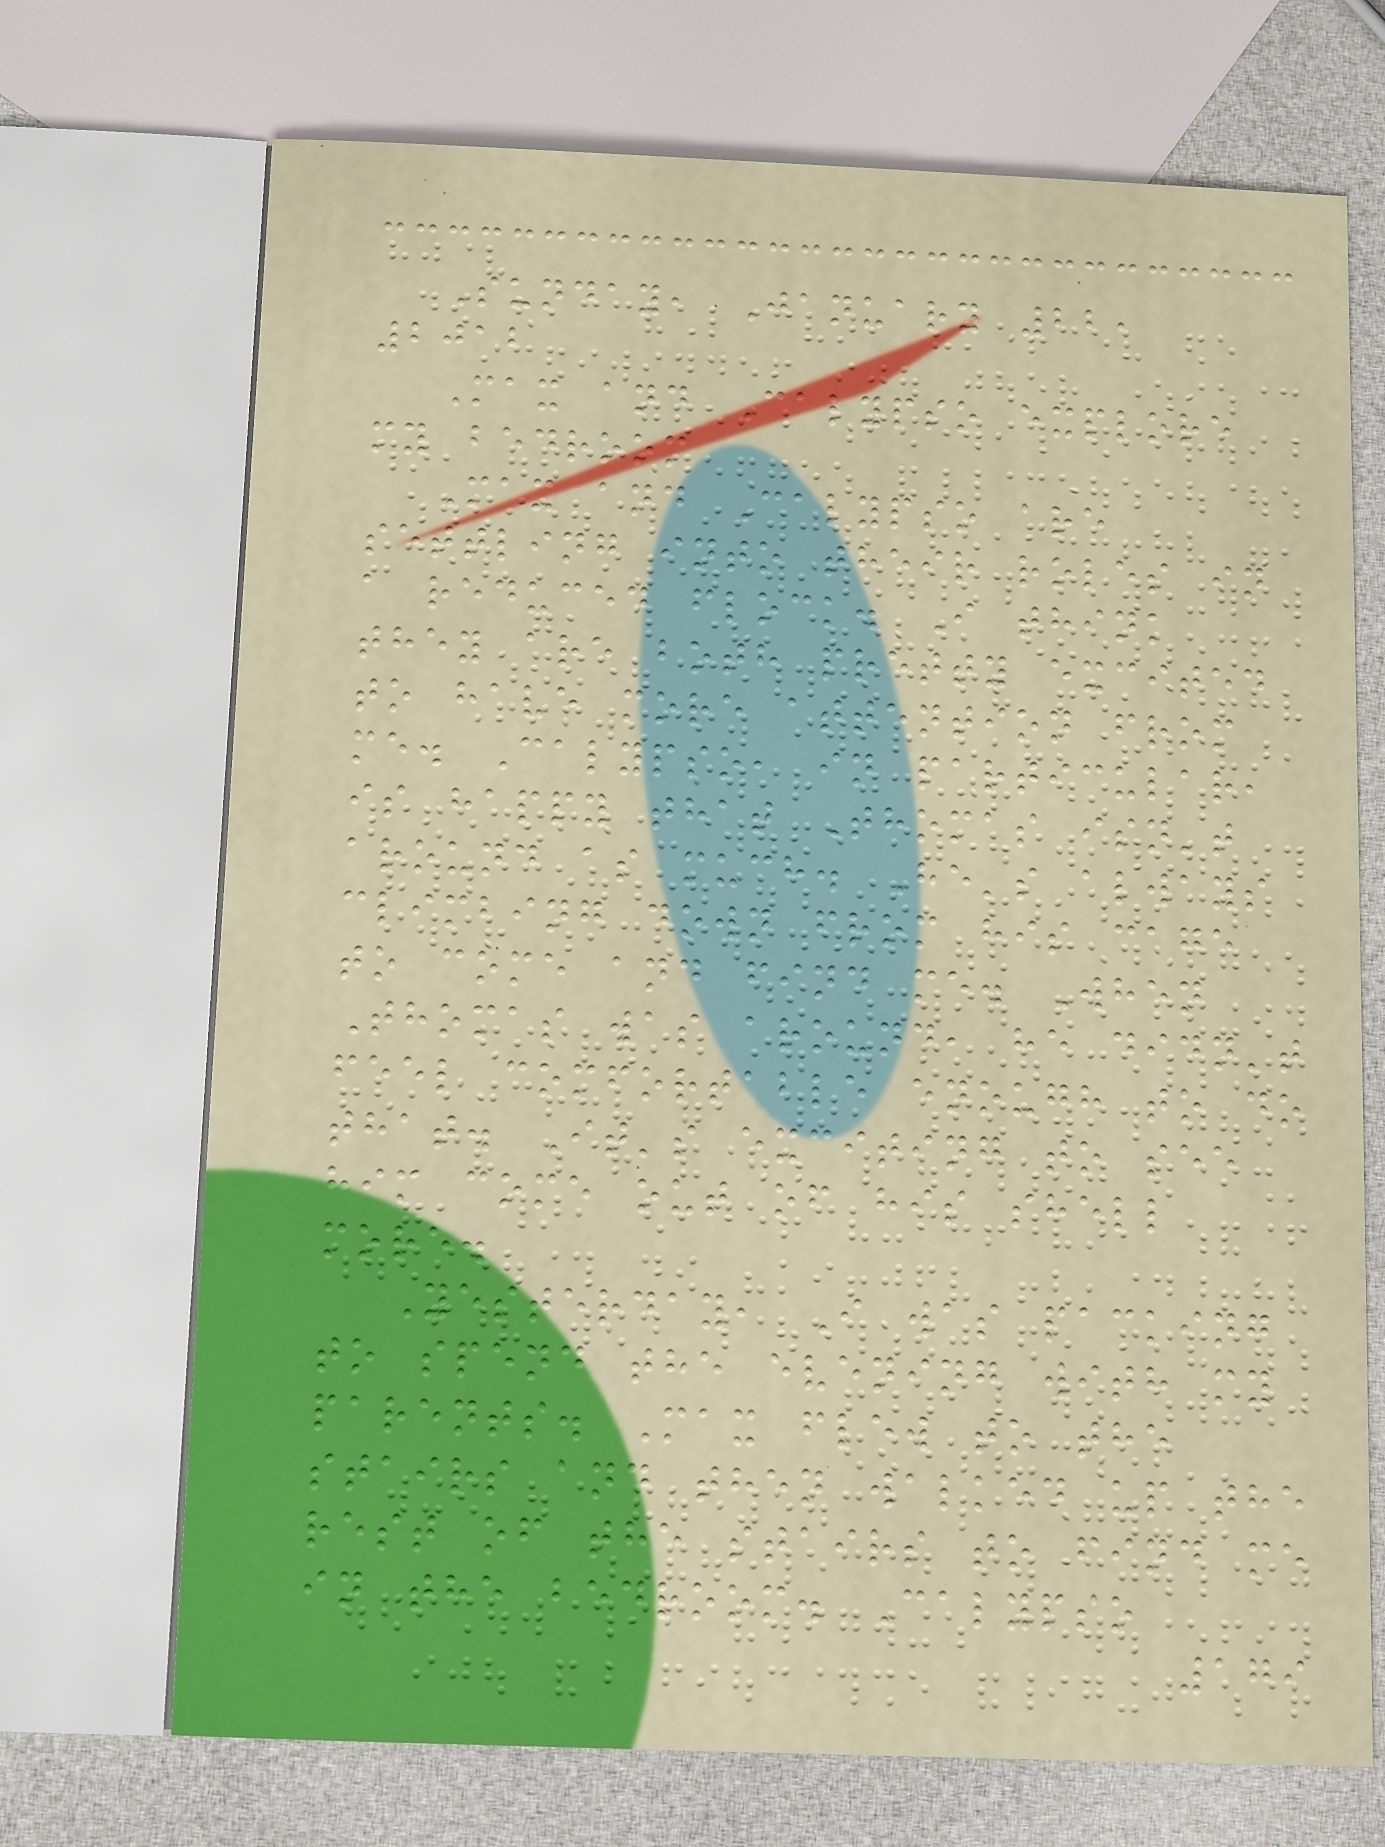Sunday, January 22,
2012
Max and Calypso explore
my bedroom
Max and Calypso are
settling into their roles in
a reduced flock. I think
they are both pretty excited
to have more attention from
me. Calypso, in particular,
is happy that Thomas isn't
around as much. He's always
climbing down from his cage
to come and find me. When
Thomas was around, he didn't
feel comfortable enough to do
that. It's exciting to see
him come out of his shell
more.
Yesterday, I was packing
to spend the evening with my
parents. Max flew to the
stairs and then walked up the
rest of the stairs to find me
in the bedroom. Calypso
179
